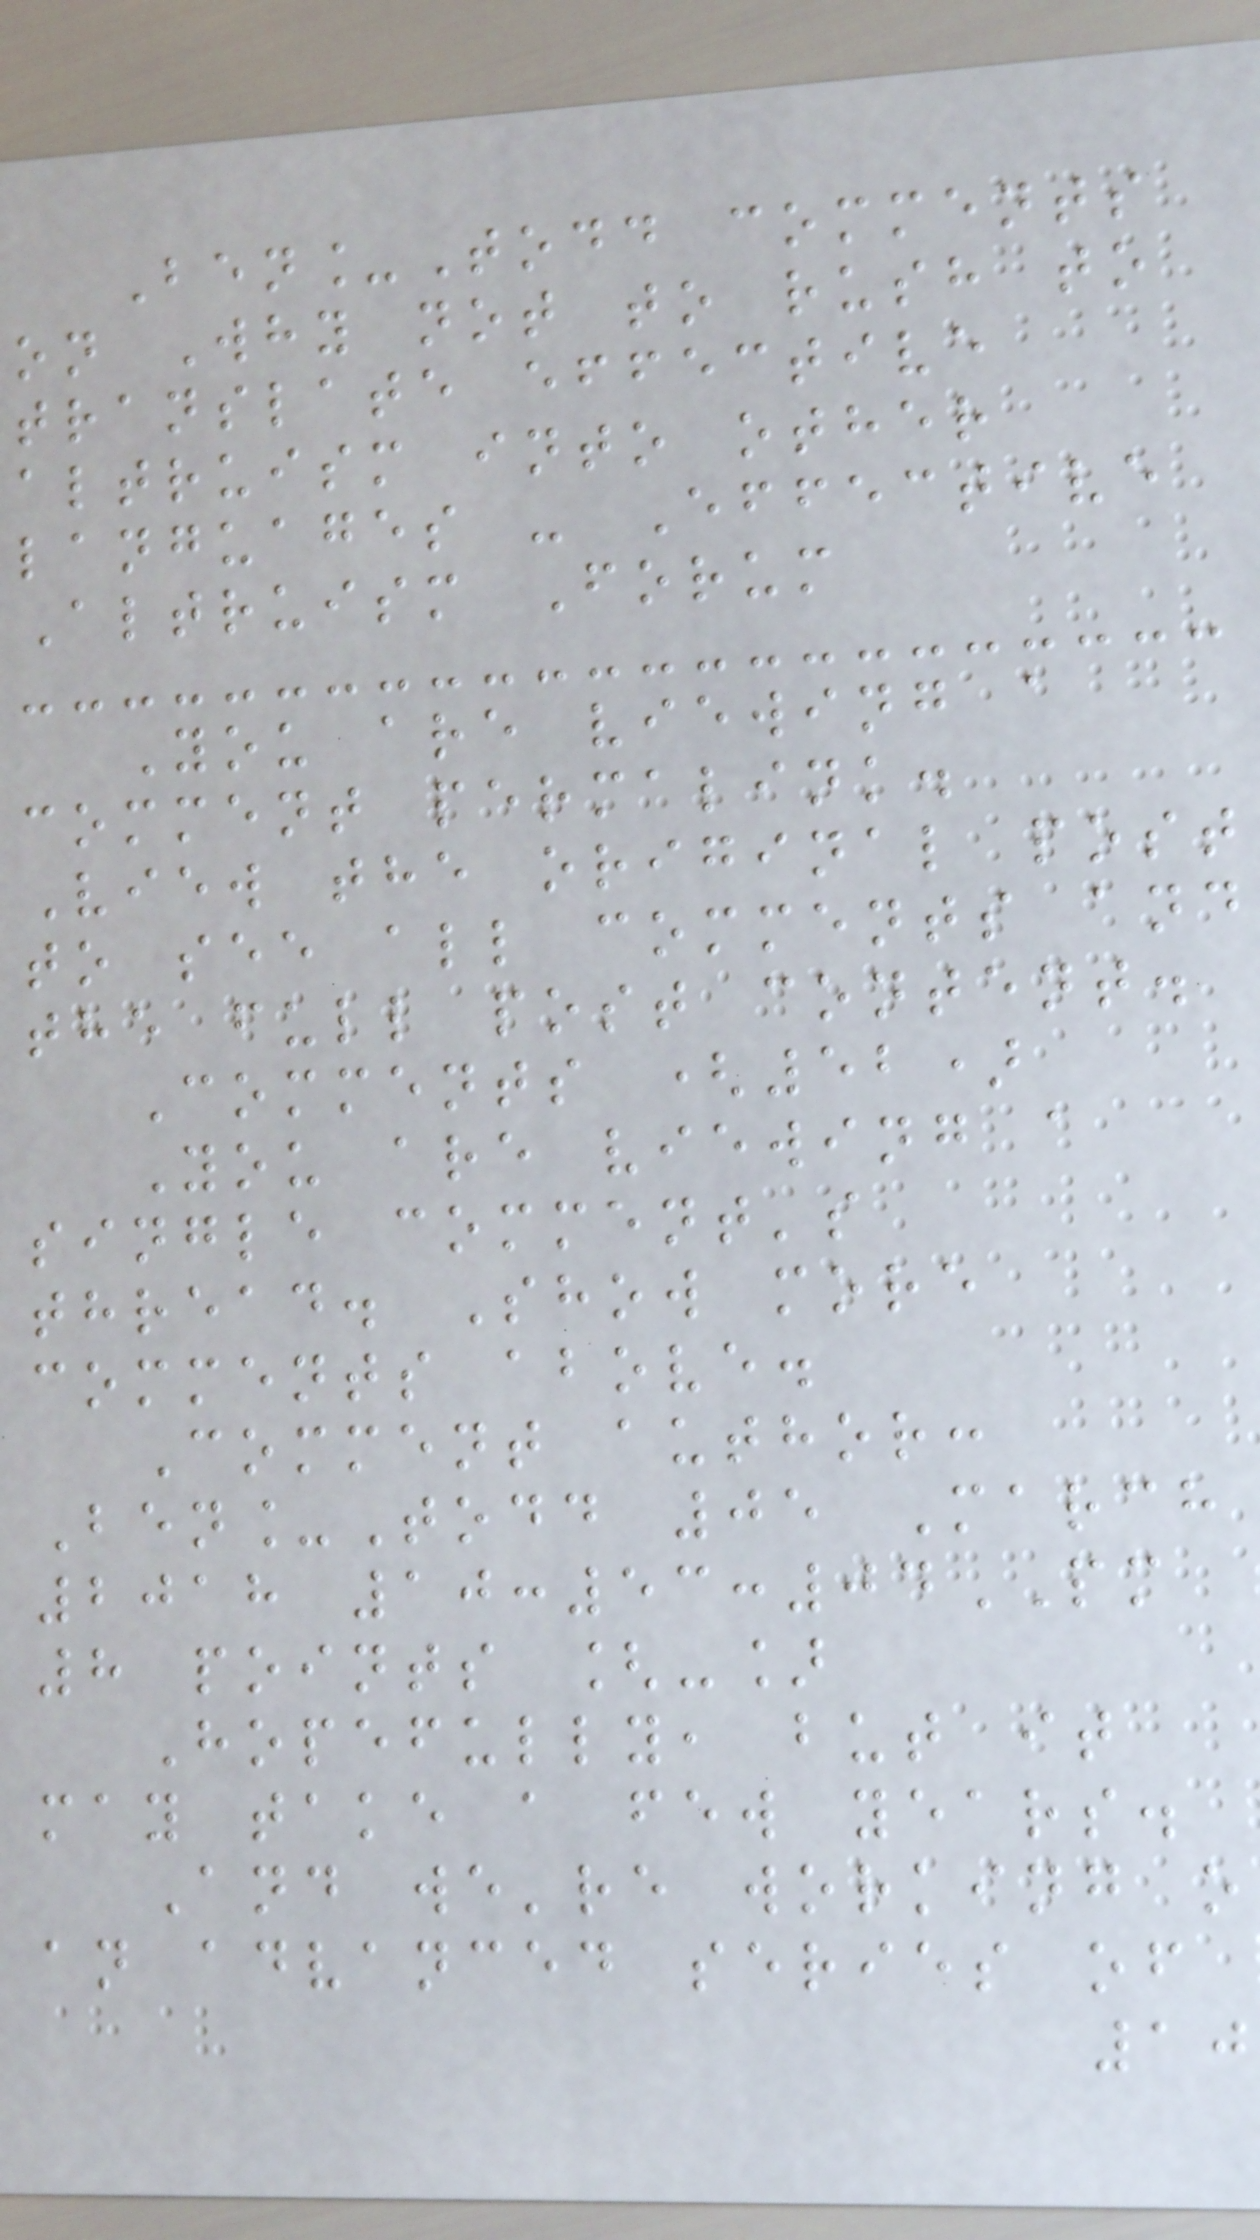Ben_Todd comments
on Why not to rush to
translate effective
altruism into other
languages - Effective
Altruism Forum
You are viewing a
comment permalink.
View the original post
to see all comments and
the full post content.
Comments (52)
You are viewing a
single comment's
thread. Show more
comments above.
Comment author:
Ben_Todd 05 March
2018 10:53:04PM
8 points [-]
Hopefully, but it
may take a few years.
And we're working o
an advanced series of
